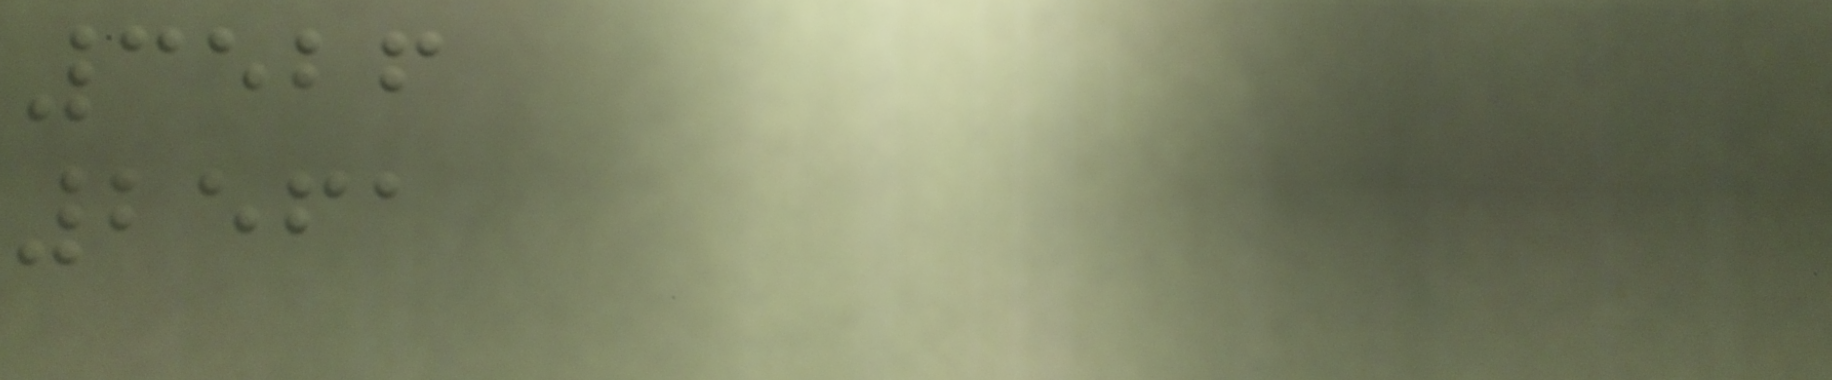3526
2561
